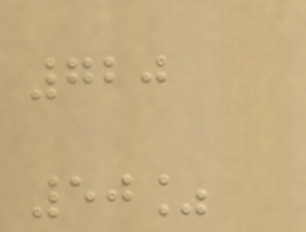720
50%
